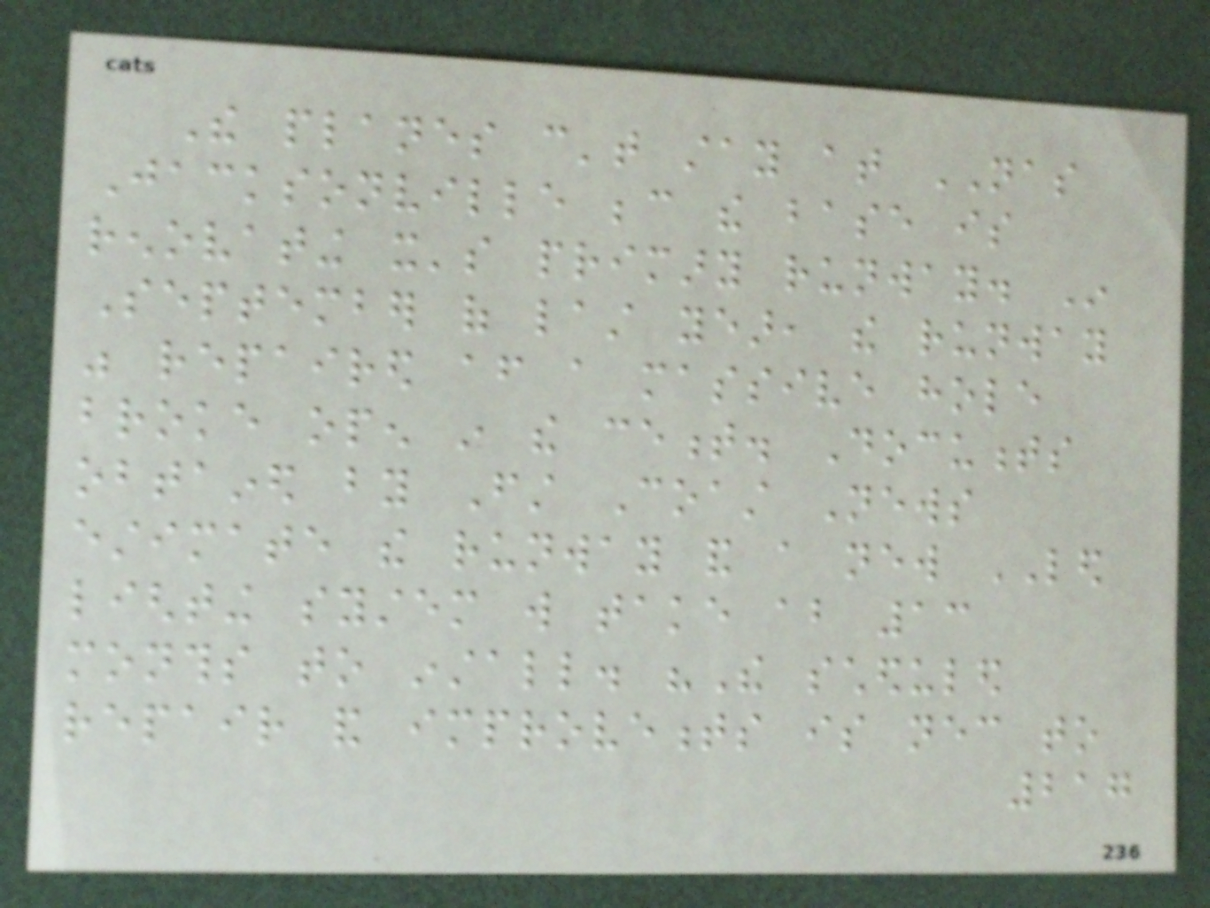The planes can't stay at NAS
Jacksonville because the base is
renovating it's primary runway. In
September of last year, the runway
was repaired after a massive hole
broke open in the cement. Documents
obtained by First Coast News
estimate the runway and a new LED
lighting system will take about 13
months to install. "The scheduled
repair and improvements is necessary to
217
